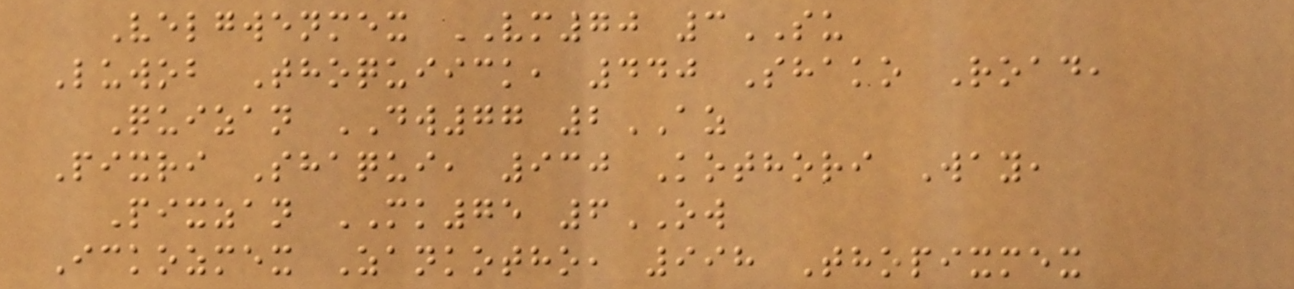Velgwenmex VM70 3SU
Luwob Thoquiick, 440 Shako Road,
Quizan DW77 2AZ
Pixri Shaqui, 930 Kothori Way,
Pixzan MK75 6OW
Ickozmex Zankotho, 998 Thopixmex
